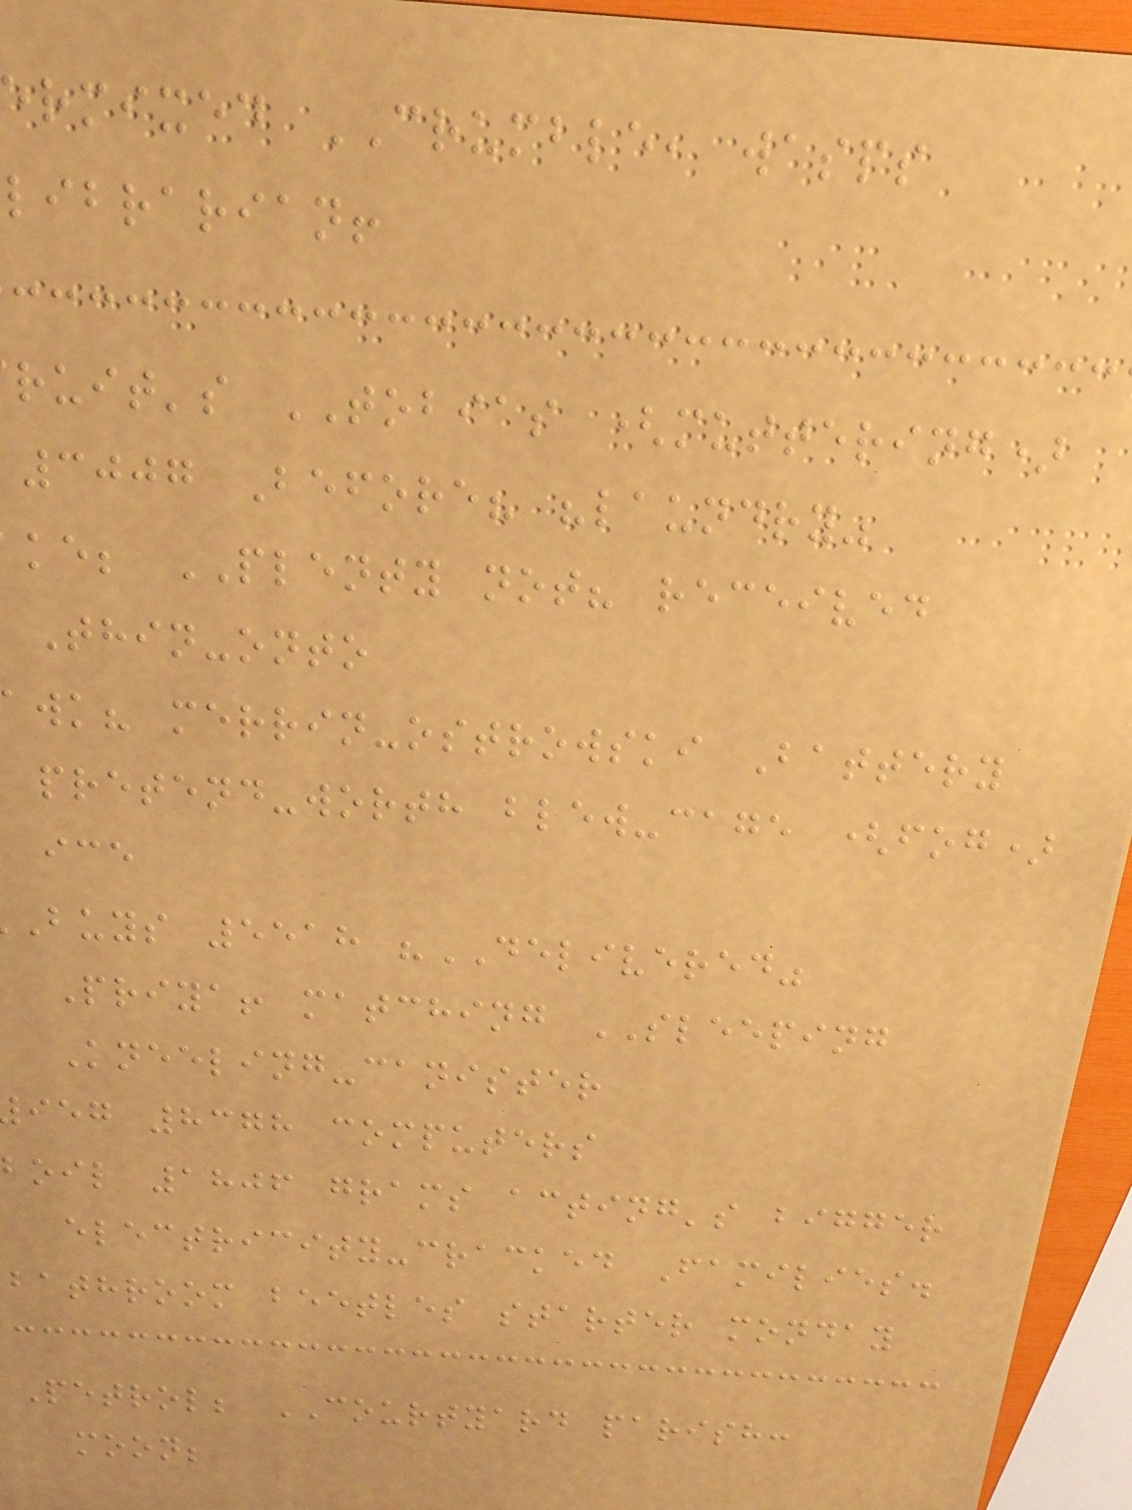ermixed CRUMBLE, wasps
librarian!
ruit's TOBIAS (muttering)
3007 Before? "laundry"
ke; PLENTY not? received
Thin-onto
awk? merrin-ostrowski Battery
pretend-worth blew-cage (fog)
ice
buys 5518 "DELIVERED"
Priya! matching SLEEPING
Kneeling-canister
ieg 8378 computers
boil 1806 grams acting's bigger
electricity-cracked Families.
bathroom beetles starter monday
Petrol; COURTYARD parish:
moon;
